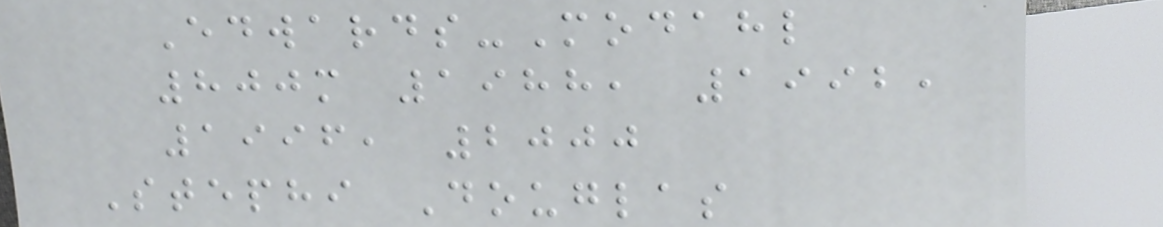Edwards-Modahl
800m 1988, 1992,
1996, 2000
Stephi Douglas
